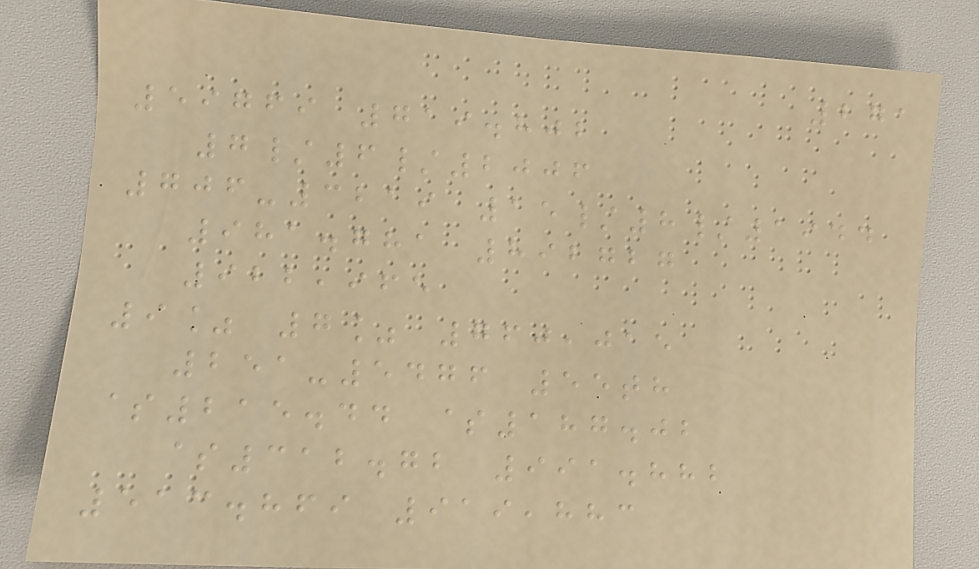271
59769 719.802
7/6/2006
706-3219 15/8/1944
981.781 892727
922,965
9% 7% 760,015
251-5476 55th
$215.44 $187.02
$312.72 991.882
513.869 919,883
